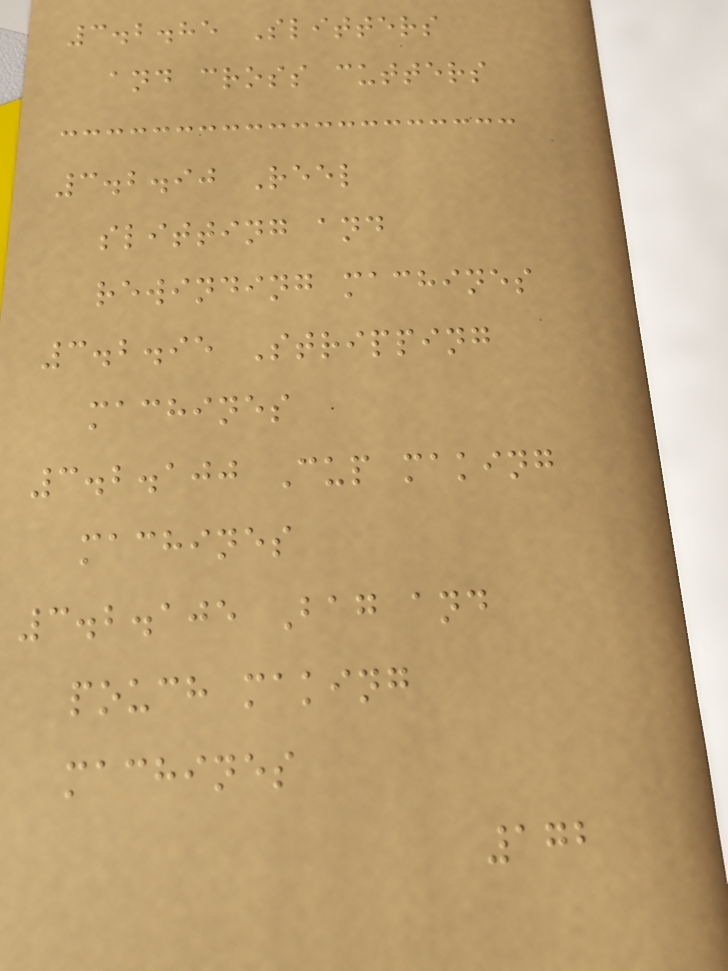3.2.85 Slitters
and cross cutters
3.2.90 Reel
slitting and
rewinding machines
3.2.95 Stripping
machines
3.2.100 Cup making
machines
3.2.105 Bag and
pouch making
machines
172
